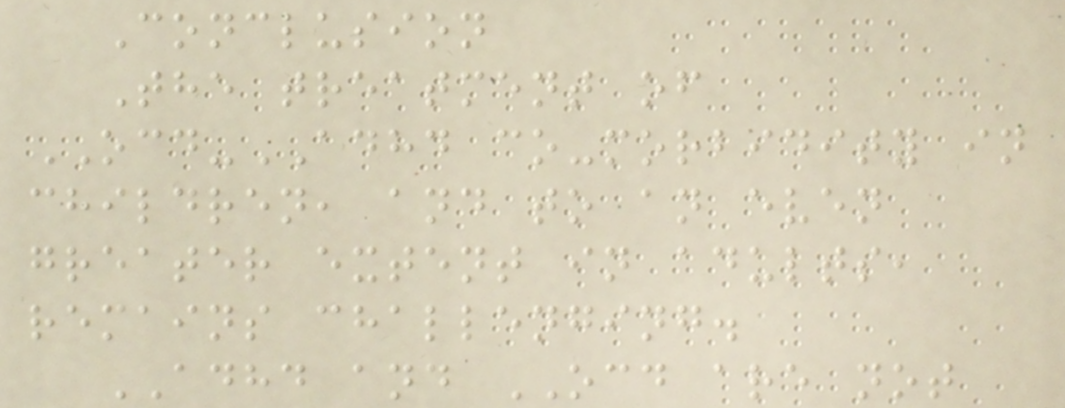Conclusion
The treatment of
OCD-ADHD co-morbidity in
children, and to an even
greater extent in adults,
remains challenging.
ADHD and OCD are not
